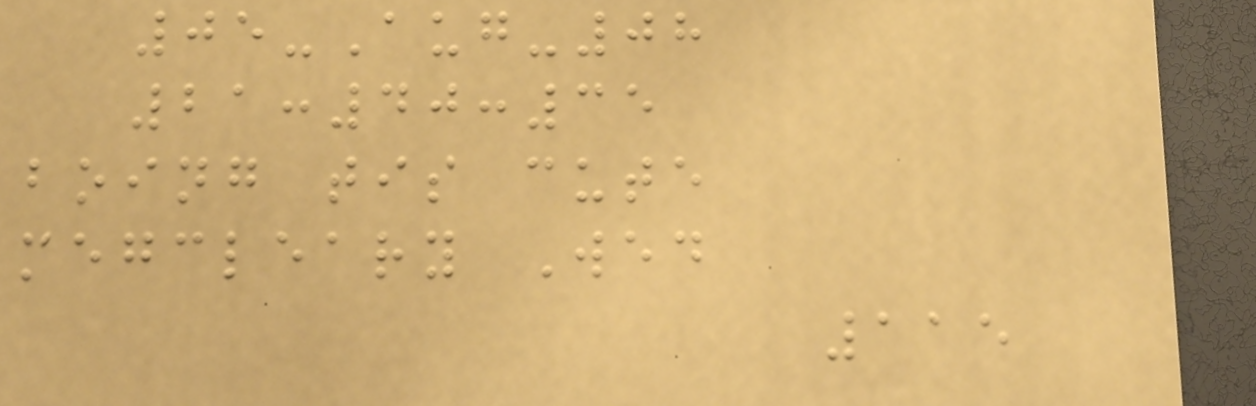05-Aug-08
21:40:35
boing tis cute
megcleary Wed
115
